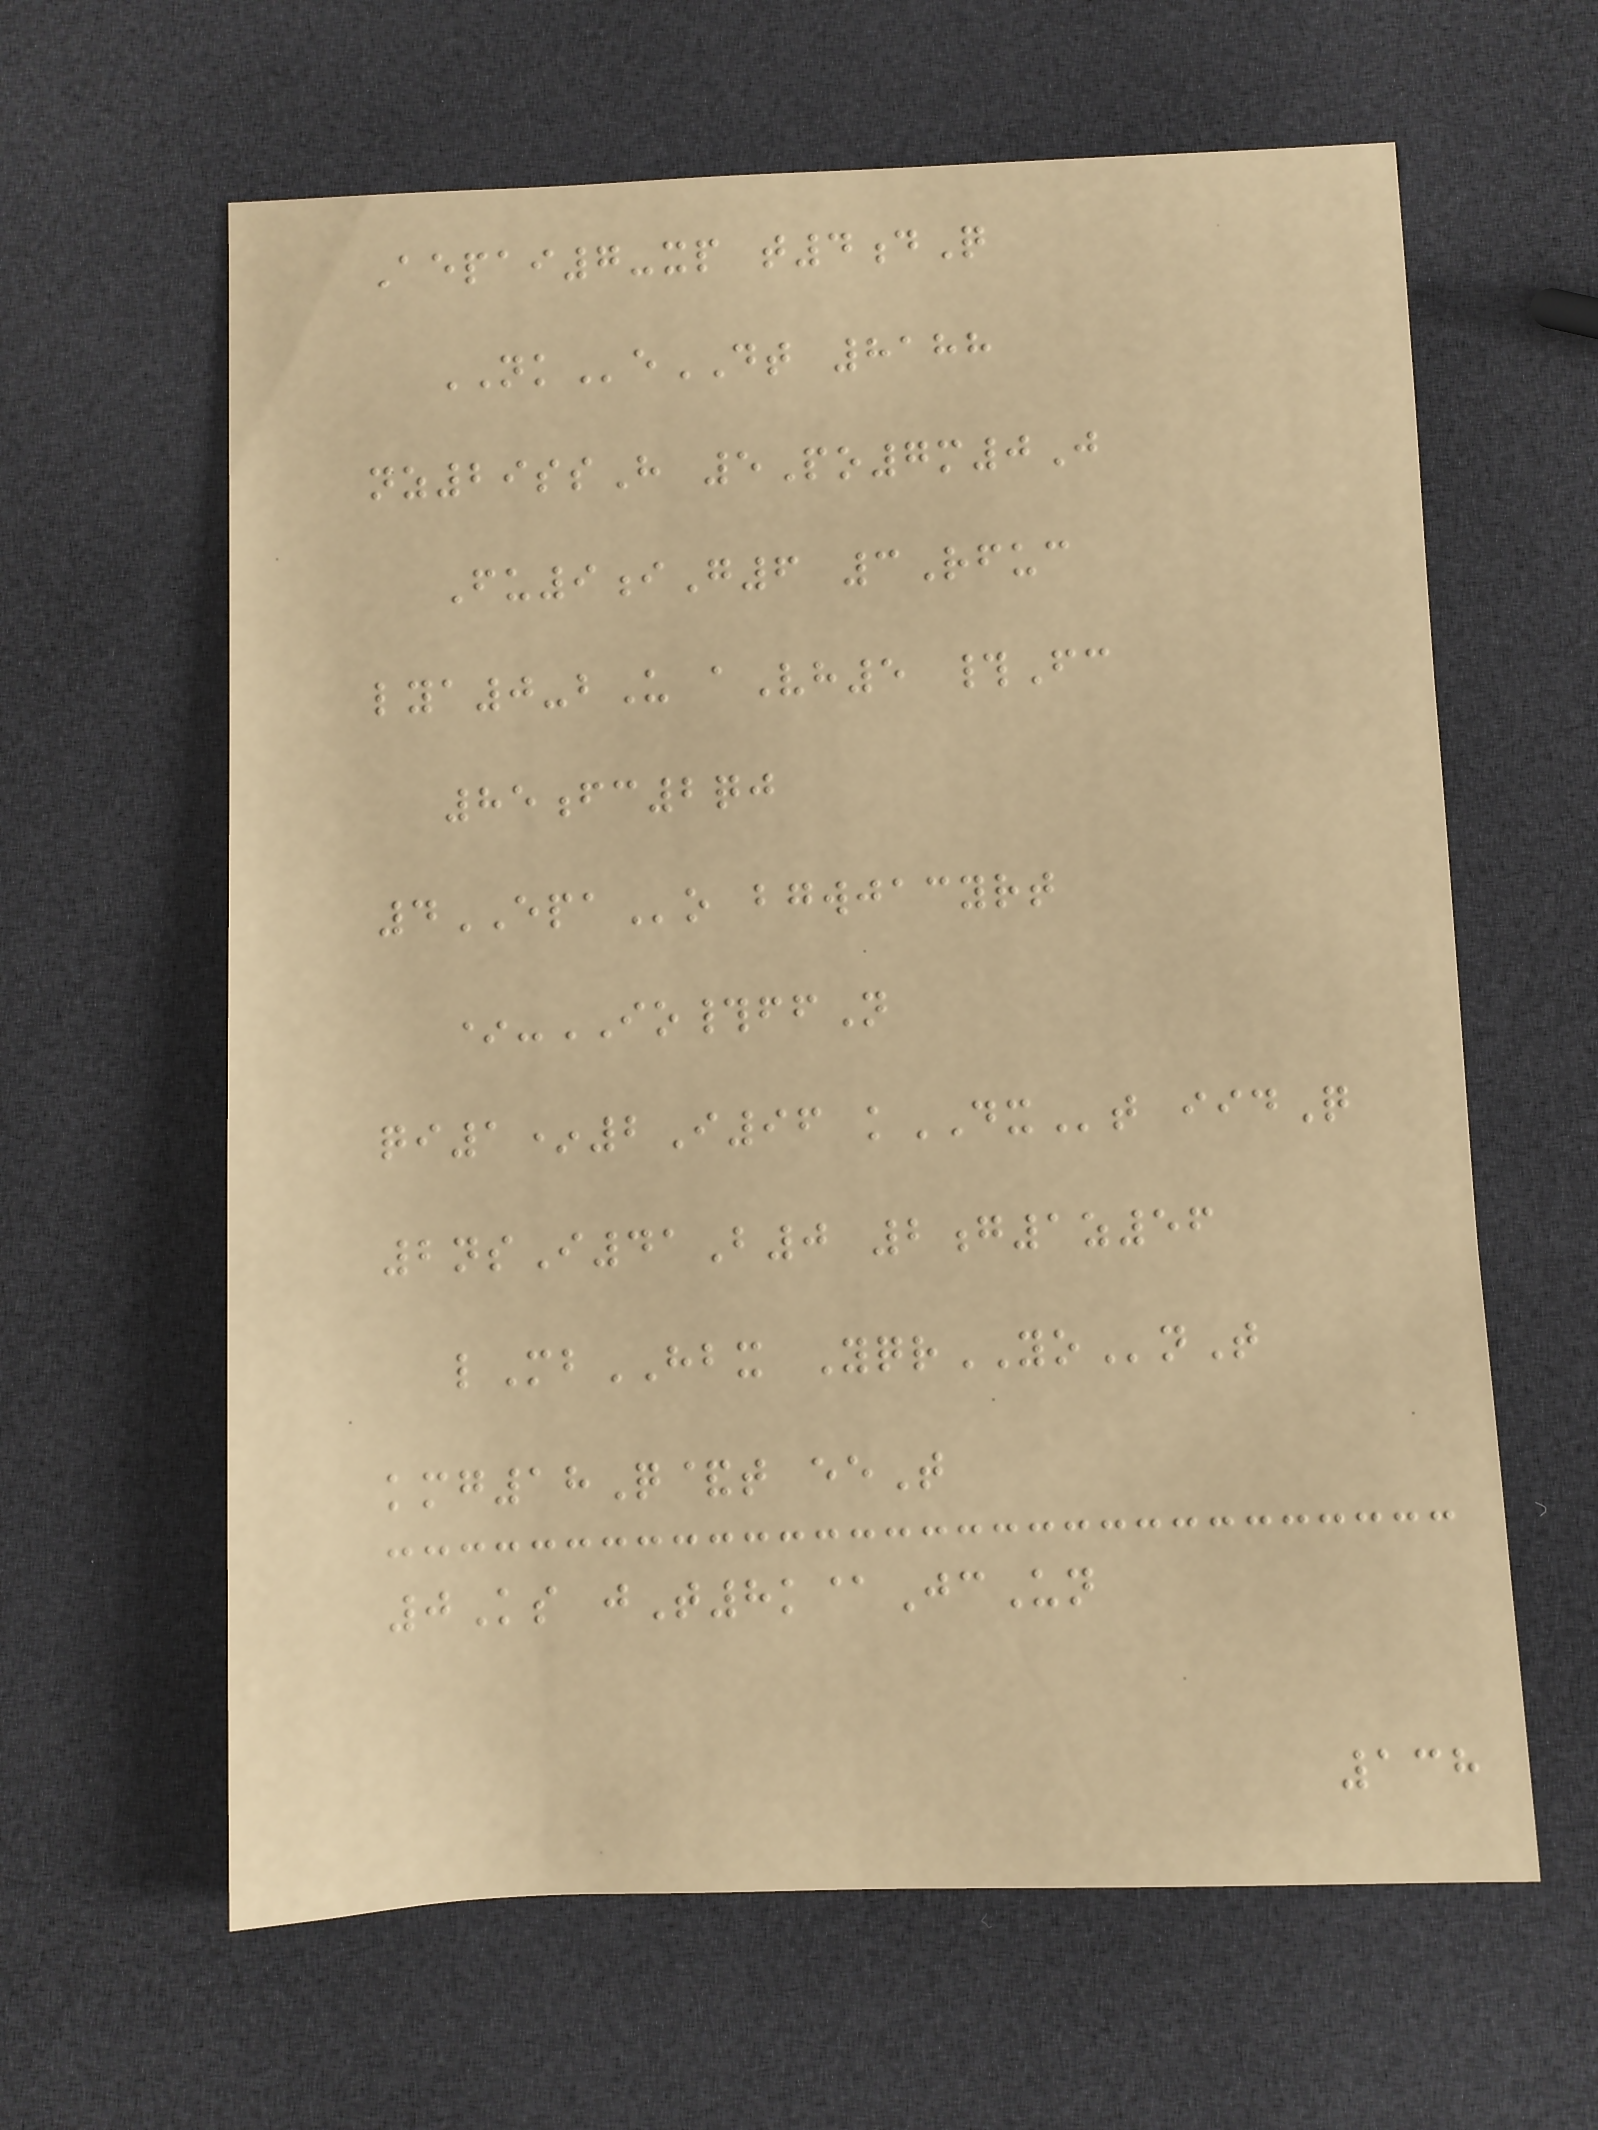Aepai7-xp t4dQ
NKeDT 8188
nz29ssH 5Po7m0J
Fu9iG6 3Rfuc
lya0-bU aVh5 #Fc
85fc2qj
4EPAo bgwjacyrt
*-IO#ffN
qi1*2I96 kDXt iidQ
2nsI41B0 2g1z56
lMbHBX YqrYOnT
kmg18Q&t eeT
0Ks jT8k@JcUn
138
